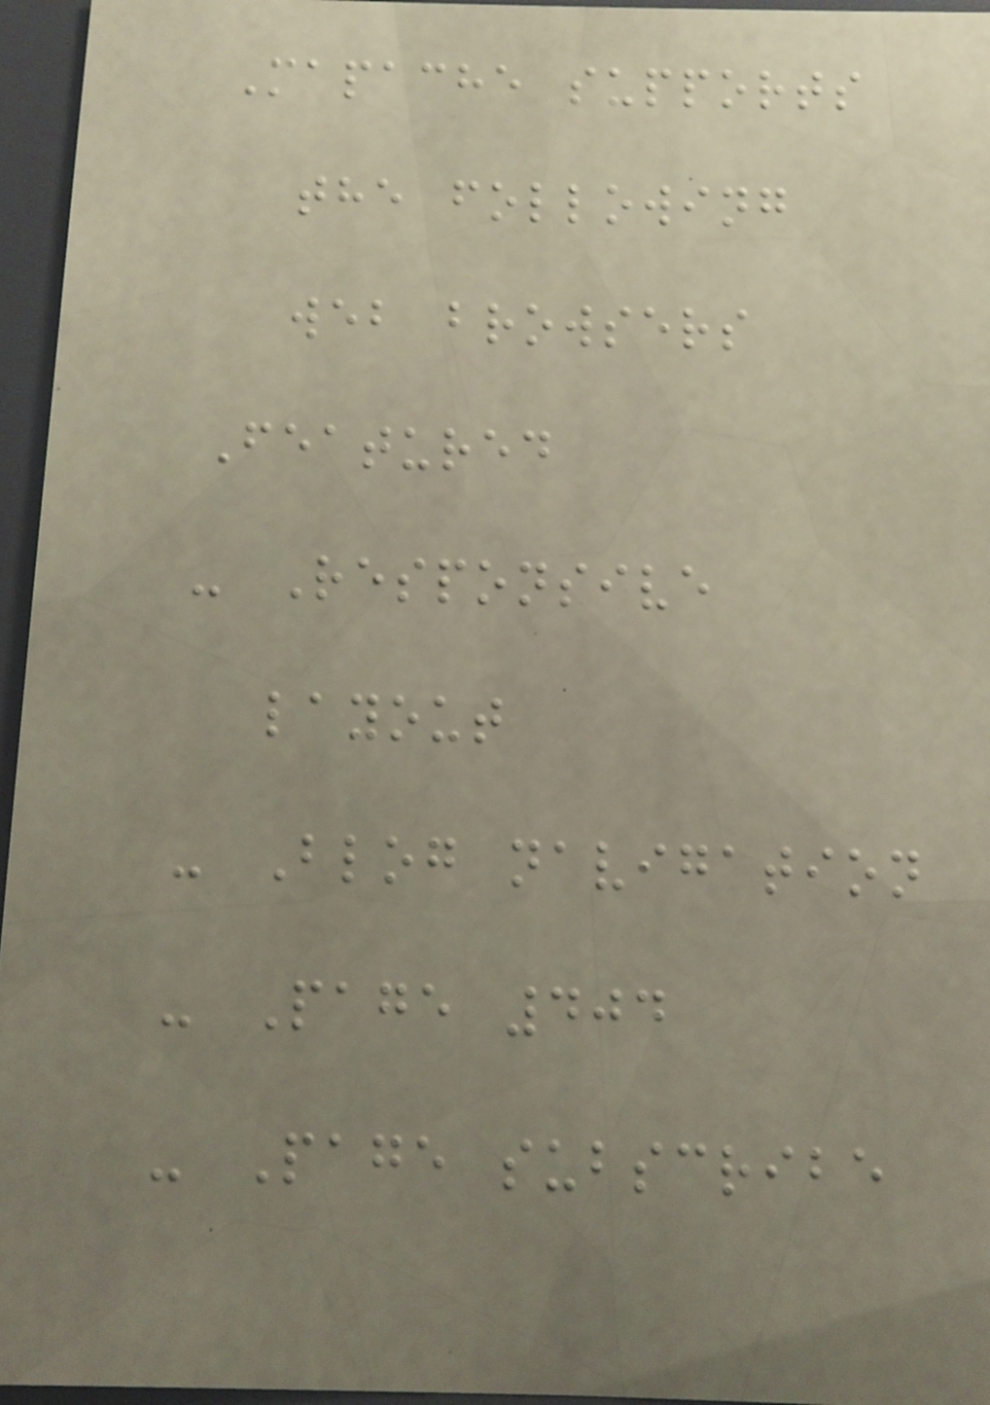Mapache supports
the following
web browsers
Featured
- Responsive
layout
- Blog navigation
- Page 404
- Page subscribe
